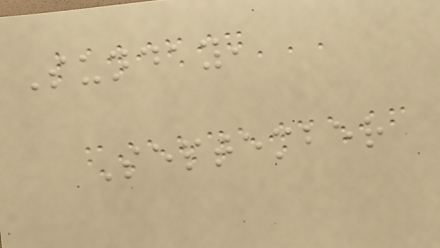Sunday,
September
